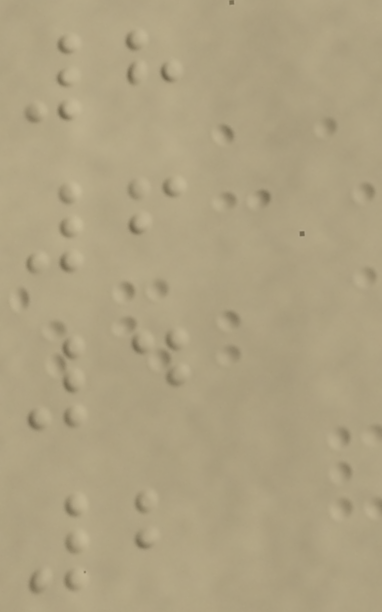8
6
4
2
